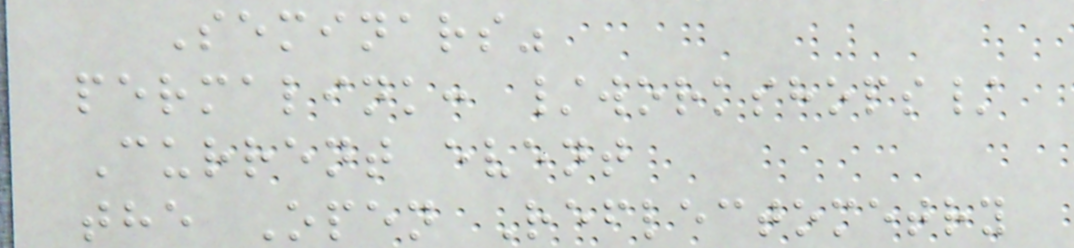Seminars"
permalink: /workshops/
Current event
the Open Reflectometry
